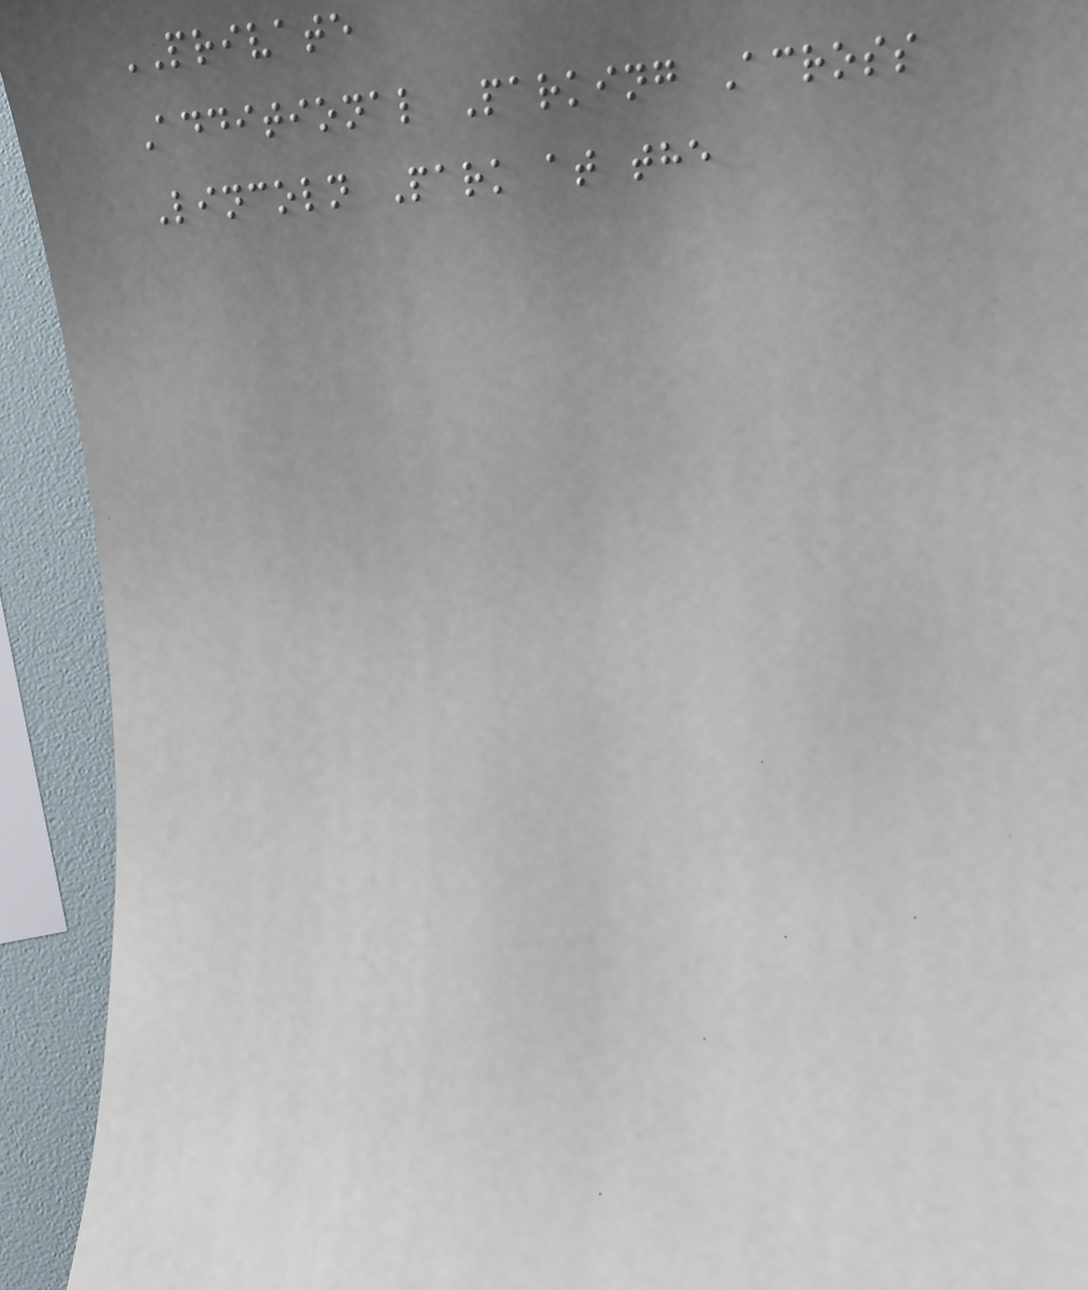PRIVATE
Additional Parking Across
Lincoln Park at the
